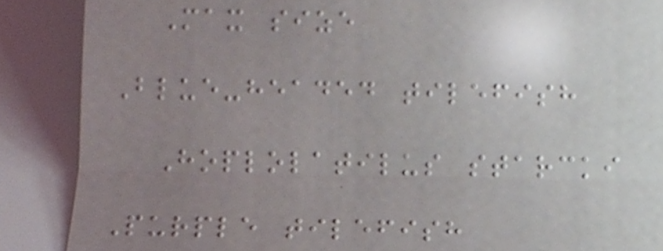Max size
Blue-headed tilefish
Hoplolatilus starcki
Purple tilefish
